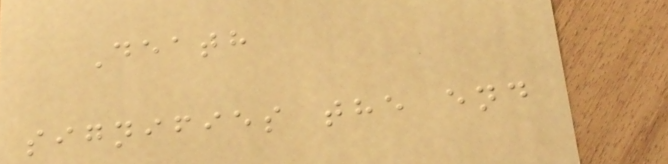Death
signifies the end
